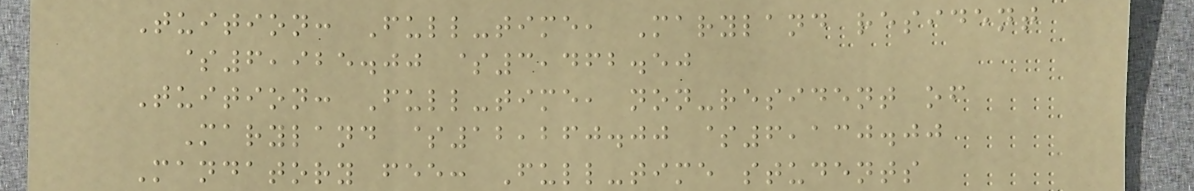Tuition: Full-time, Maryland resident
$6,925.00 $3,462.50
Tuition: Full-time, non-resident of
Maryland $12,260.00 $6,130.00
Mandatory fee: Full-time students
